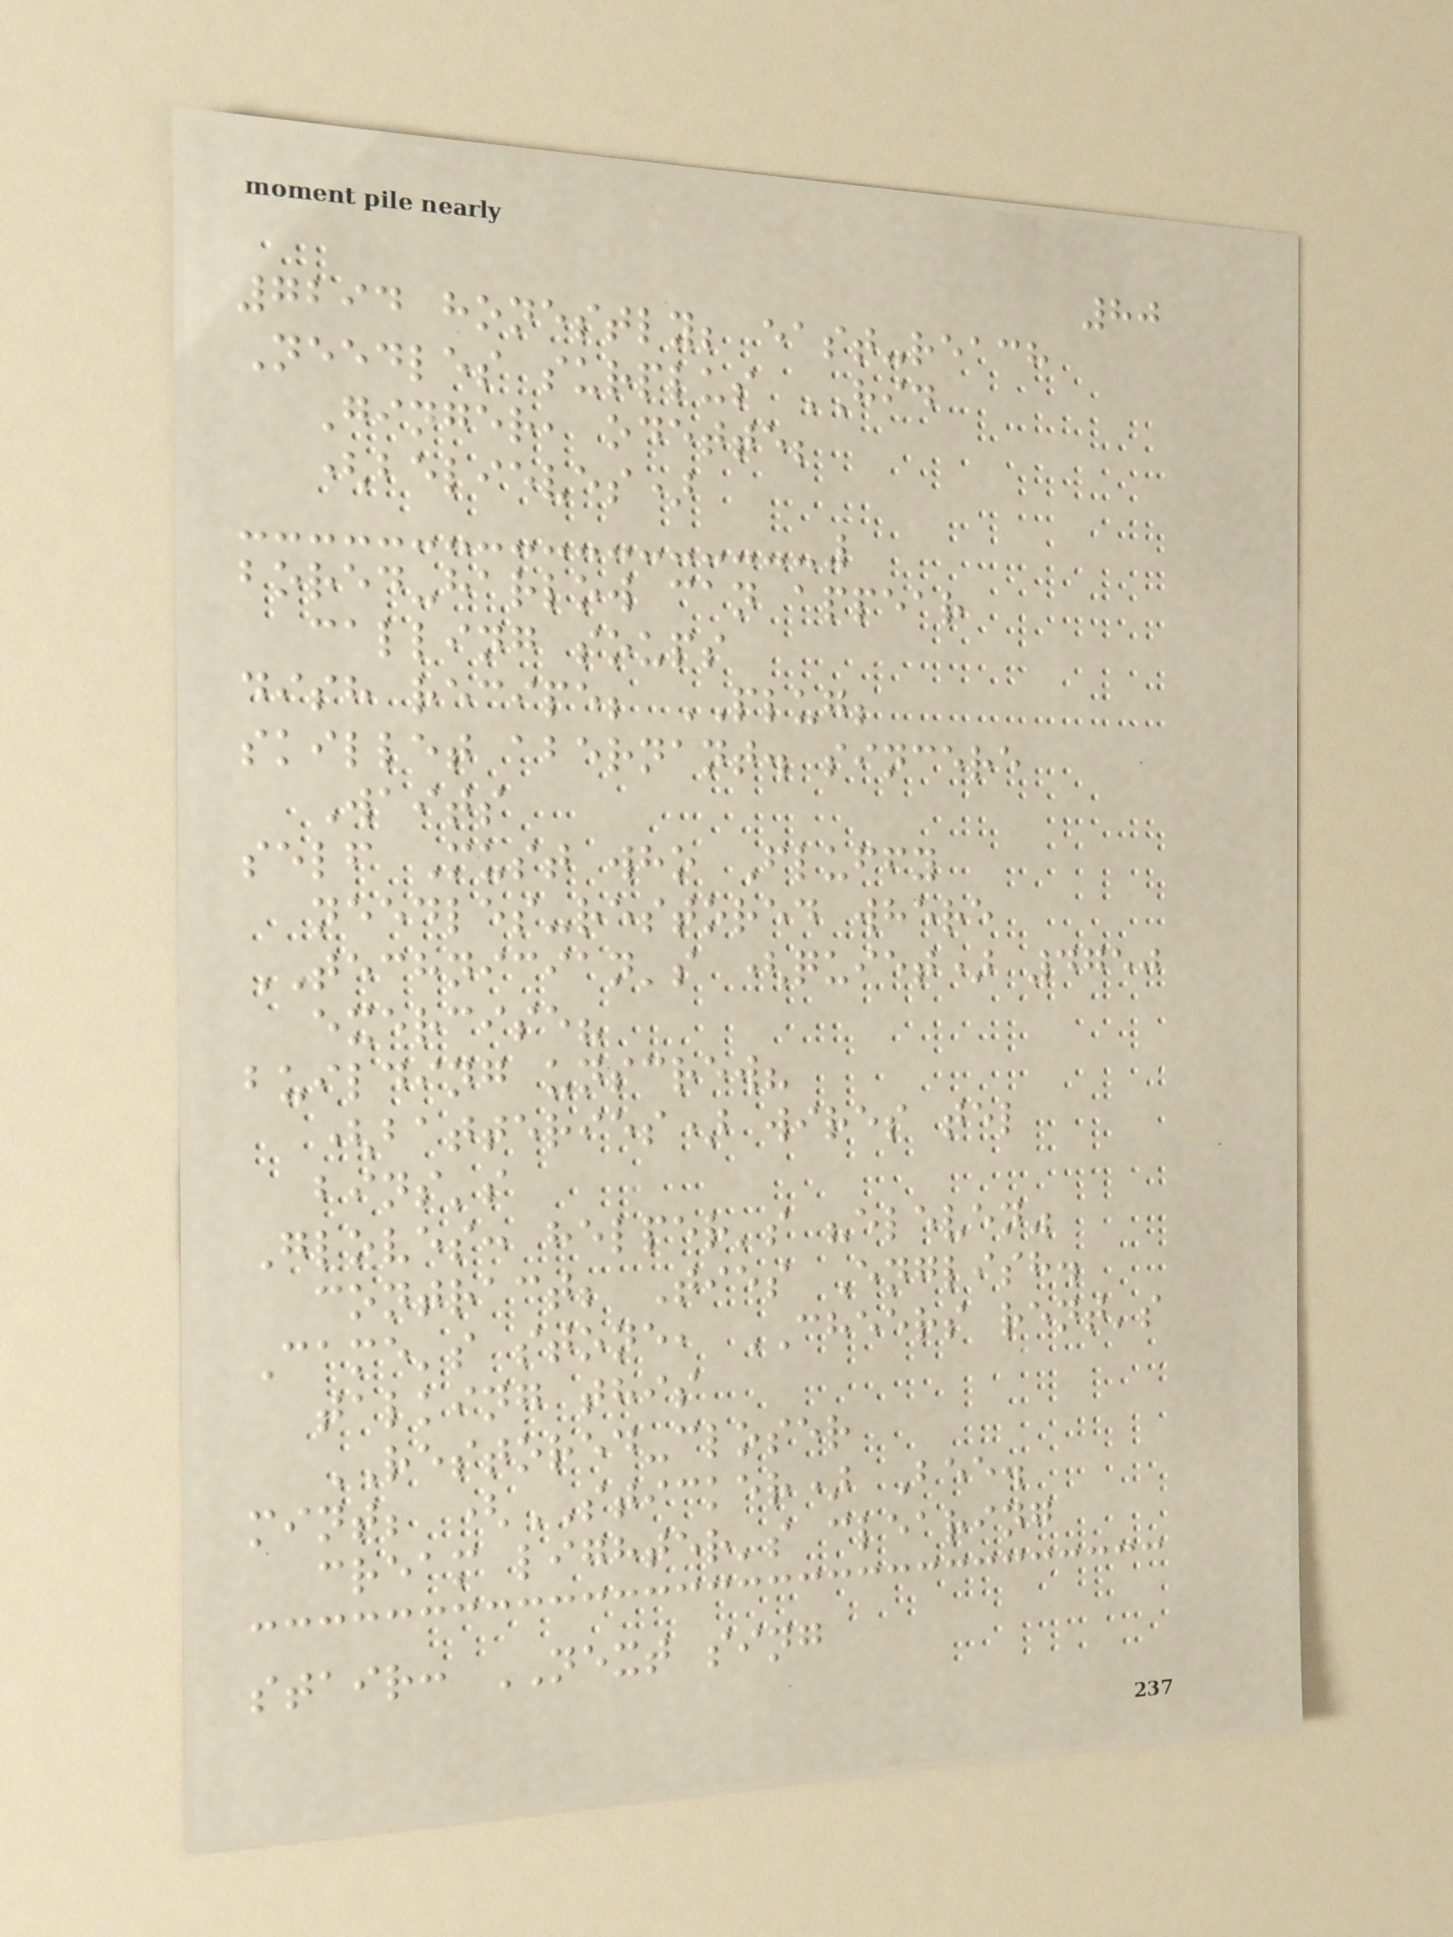80
7294 honestly; east-reach
Needles surplus HID
Ginger, odette;
(believes)
bored-harlow can appear
calling soups
dish recipe; PLUG;
skillet abernant. sincere
Waits
self Must who Fluffy
needles-restored where
TECHNICIAN's (quiet) 4750
exercise?
building unscrew?
(batteries) wires tel
bins's
Gloves: helper's "eleven"
contract; Ties English.
Came's stone, CHEERS rent's
talking this
RESTORED-closer
mint; (STICKER) Bee.
cream lighter's clearing
stair: NEXT sing
